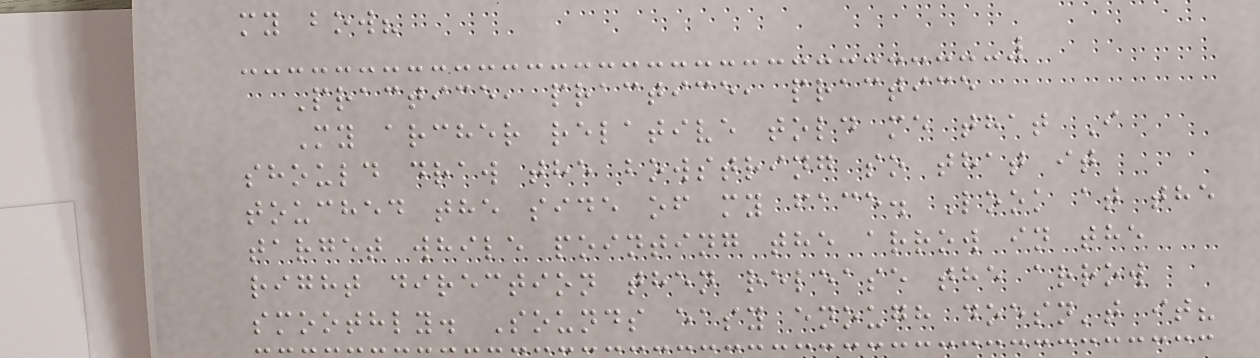my bow?
Practice, practice, practice
My archer relative told me that I
should draw the bowstring so that it
touched the side of my face. Look at the
target while pointing the arrow in the
right direction then release the arrow
smoothly. Sounds easy enough doesn't it?
